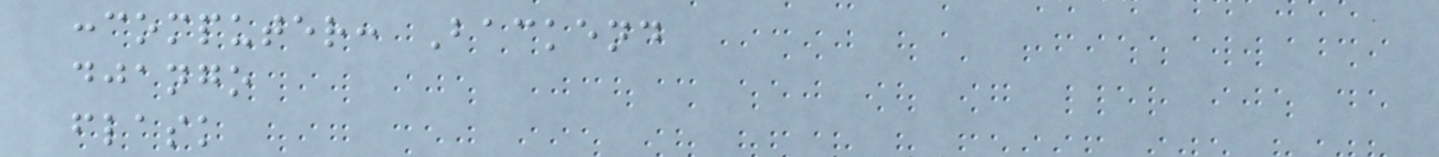:computer: Backend
django
flask
